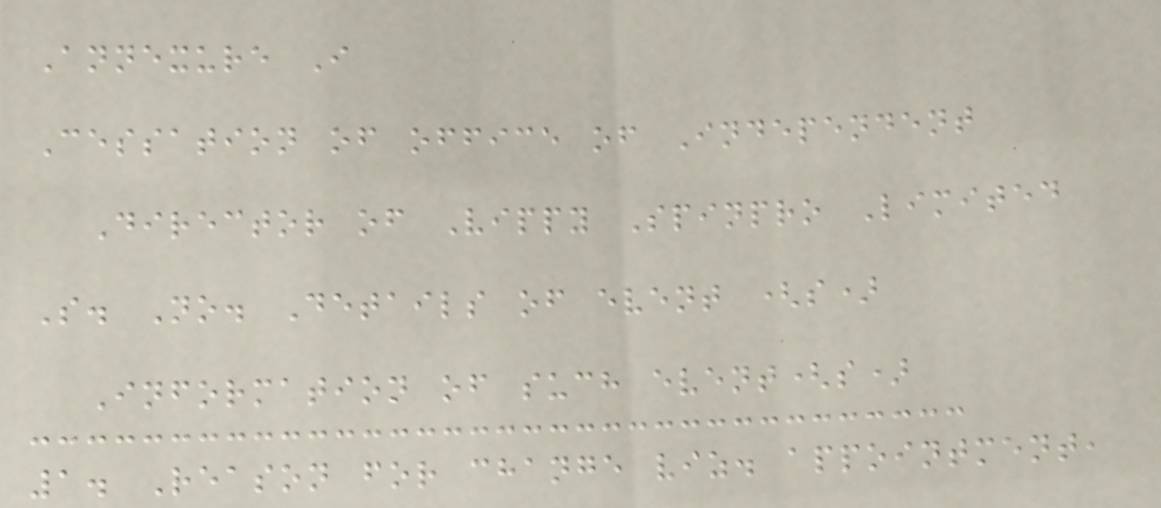Annexure I
Cessation of office of Independent
Director of Vippy Spinpro Limited
S. No. Details of event (s)
Information of such event(s)
1. Reason for change viz. appointment,
